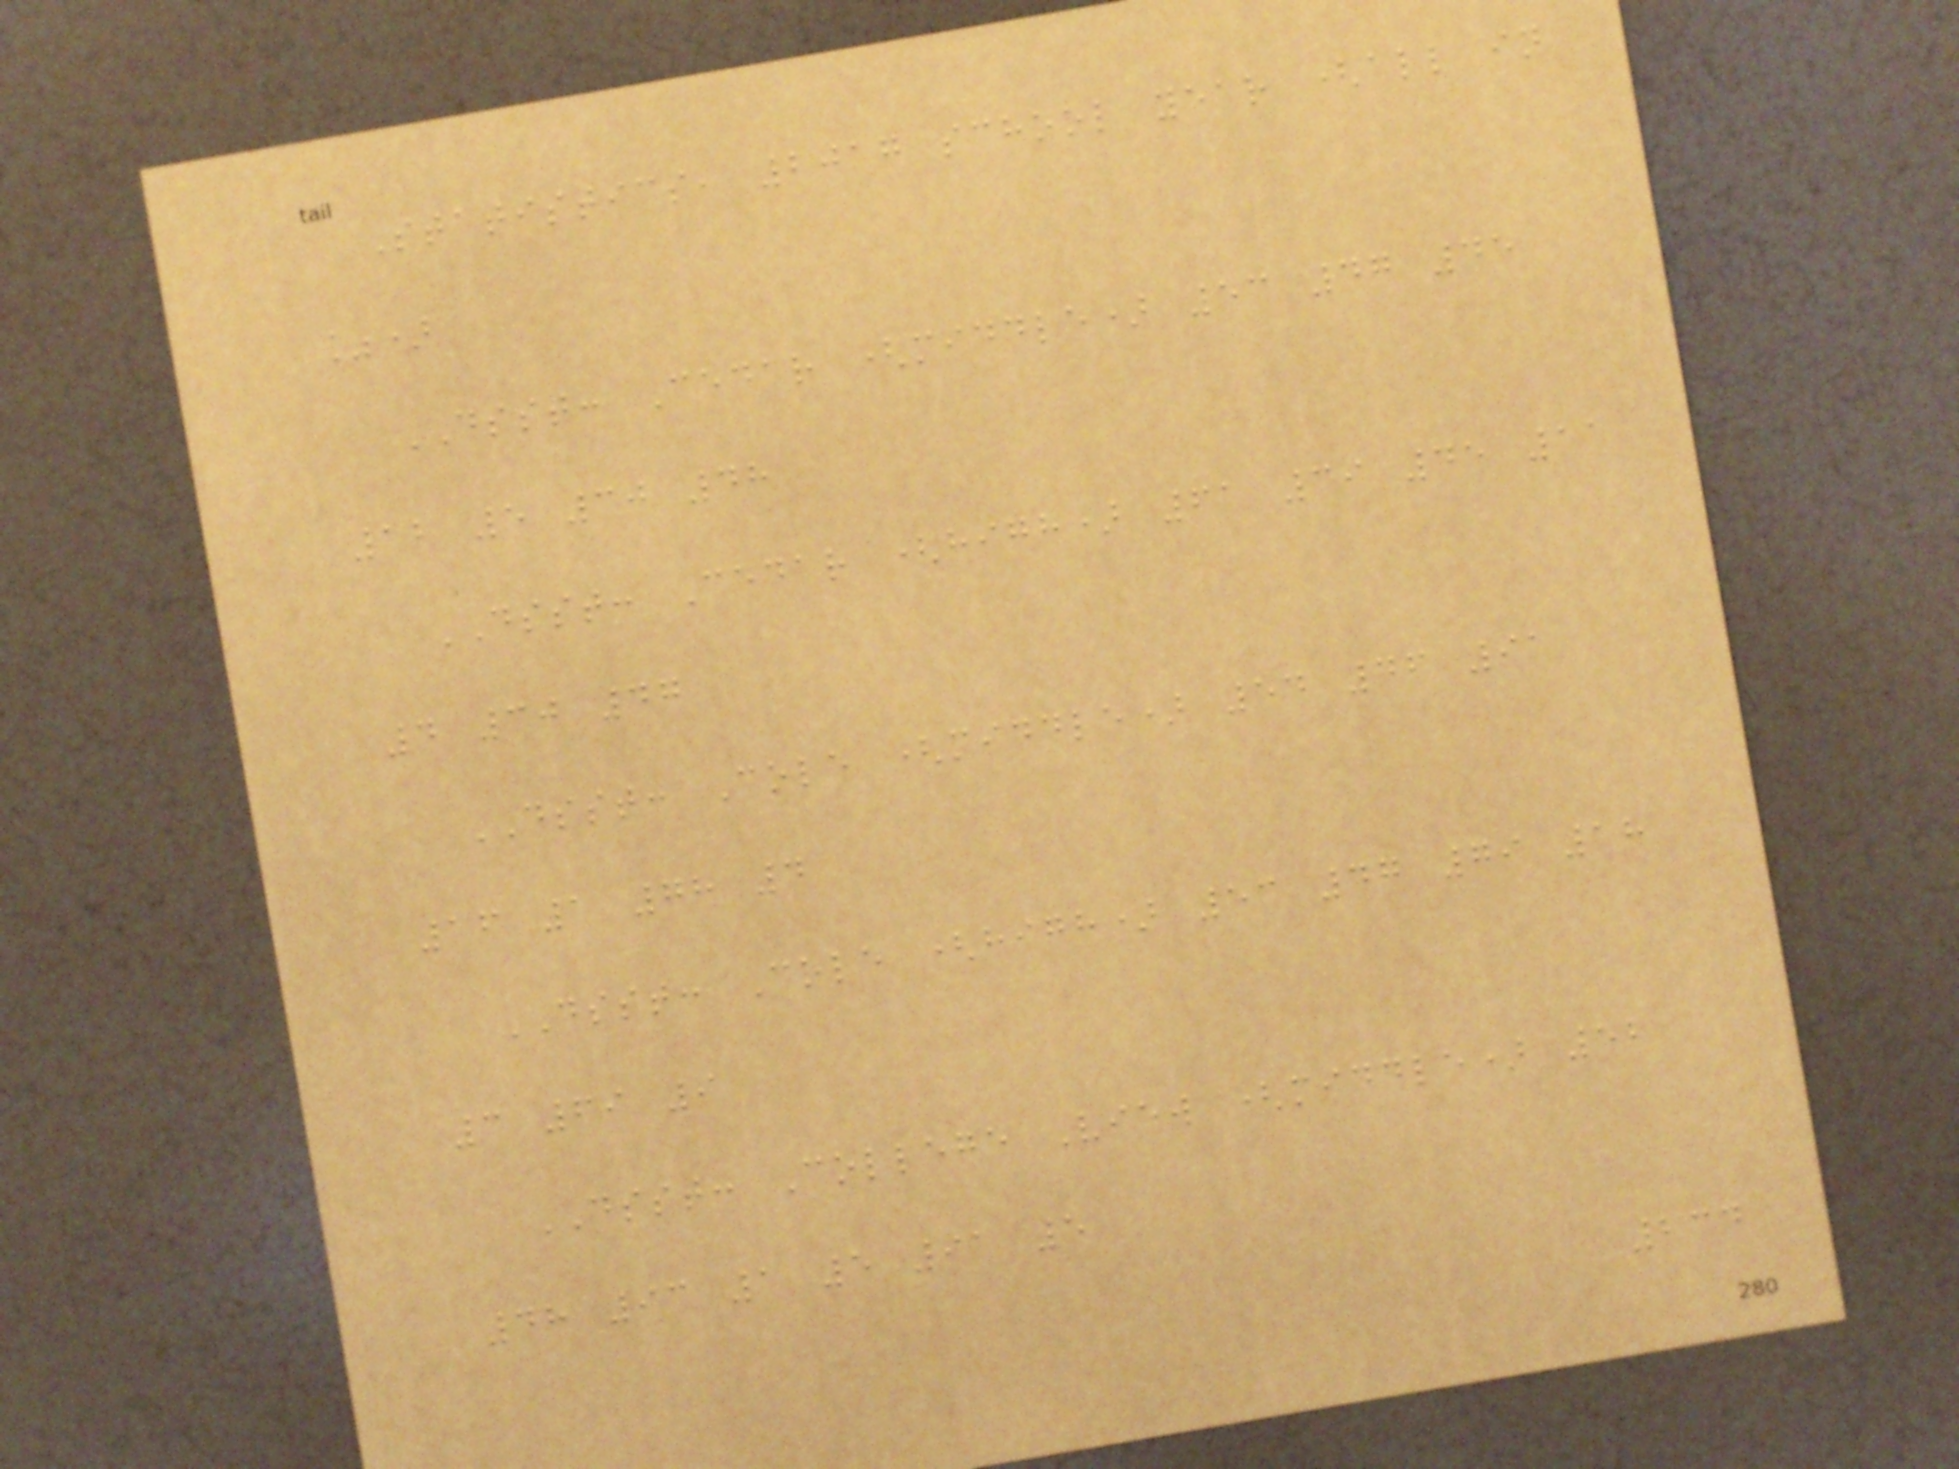Statistics, 2017 school year (all in
%)
DSST: Cedar (middle) 53 47 45
12 5 30 48
DSST: Cedar (high) 61 39 45 11
4 30 47
DSST: Cole (middle) 54 46 91
16 1 78 4
DSST: Cole (high) 53 47 79 18
3 69 9
DSST: College View (middle) 52
48 93 1 5 91 5
234
